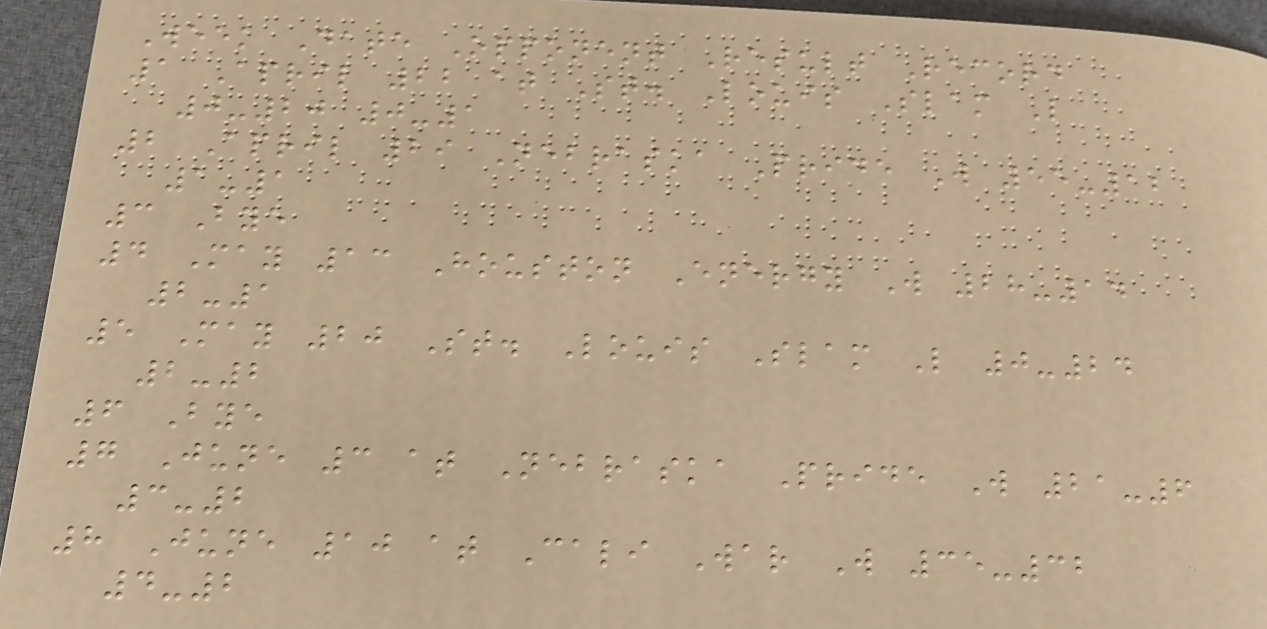Week Date Opponent Result Record
1 April 22 at St. Louis Slam L
0-20 0-1
2 April 29 Nebraska Pride W 55-12
1-1
3 Bye
4 May 13 Houston Energy W 28-14
2-1
5 May 20 St. Louis Slam L 0-24
2-2
6 Bye
7 June 3 at Nebraska Pride W 21-6
3-2
8 June 10 at Cali War W 35-32
4-2
